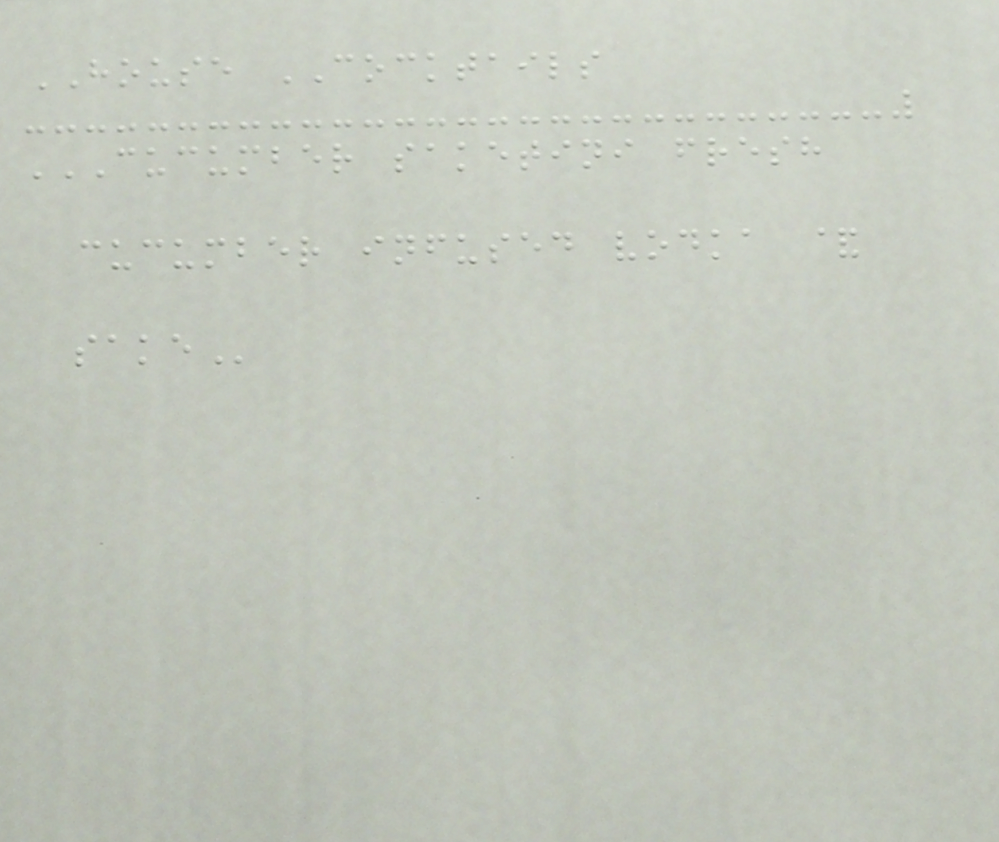HOUSE COCKTAILS
CUCUMBER SAKETINI FRESH
CUCUMBER INFUSED VODKA &
SAKE
